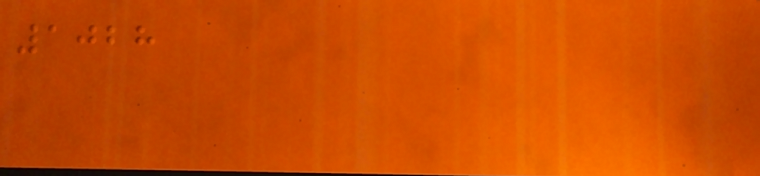1028
